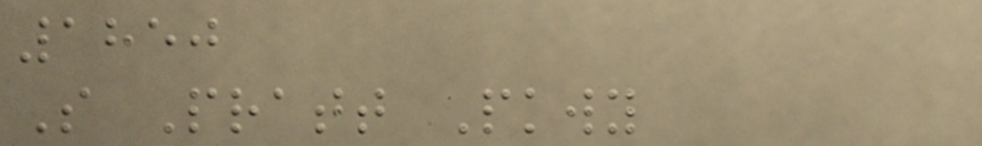1850
S Pratt Pkwy
